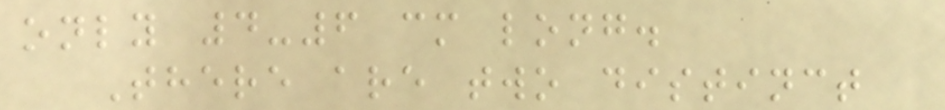only 4-6 cm long.
There are two distinct
